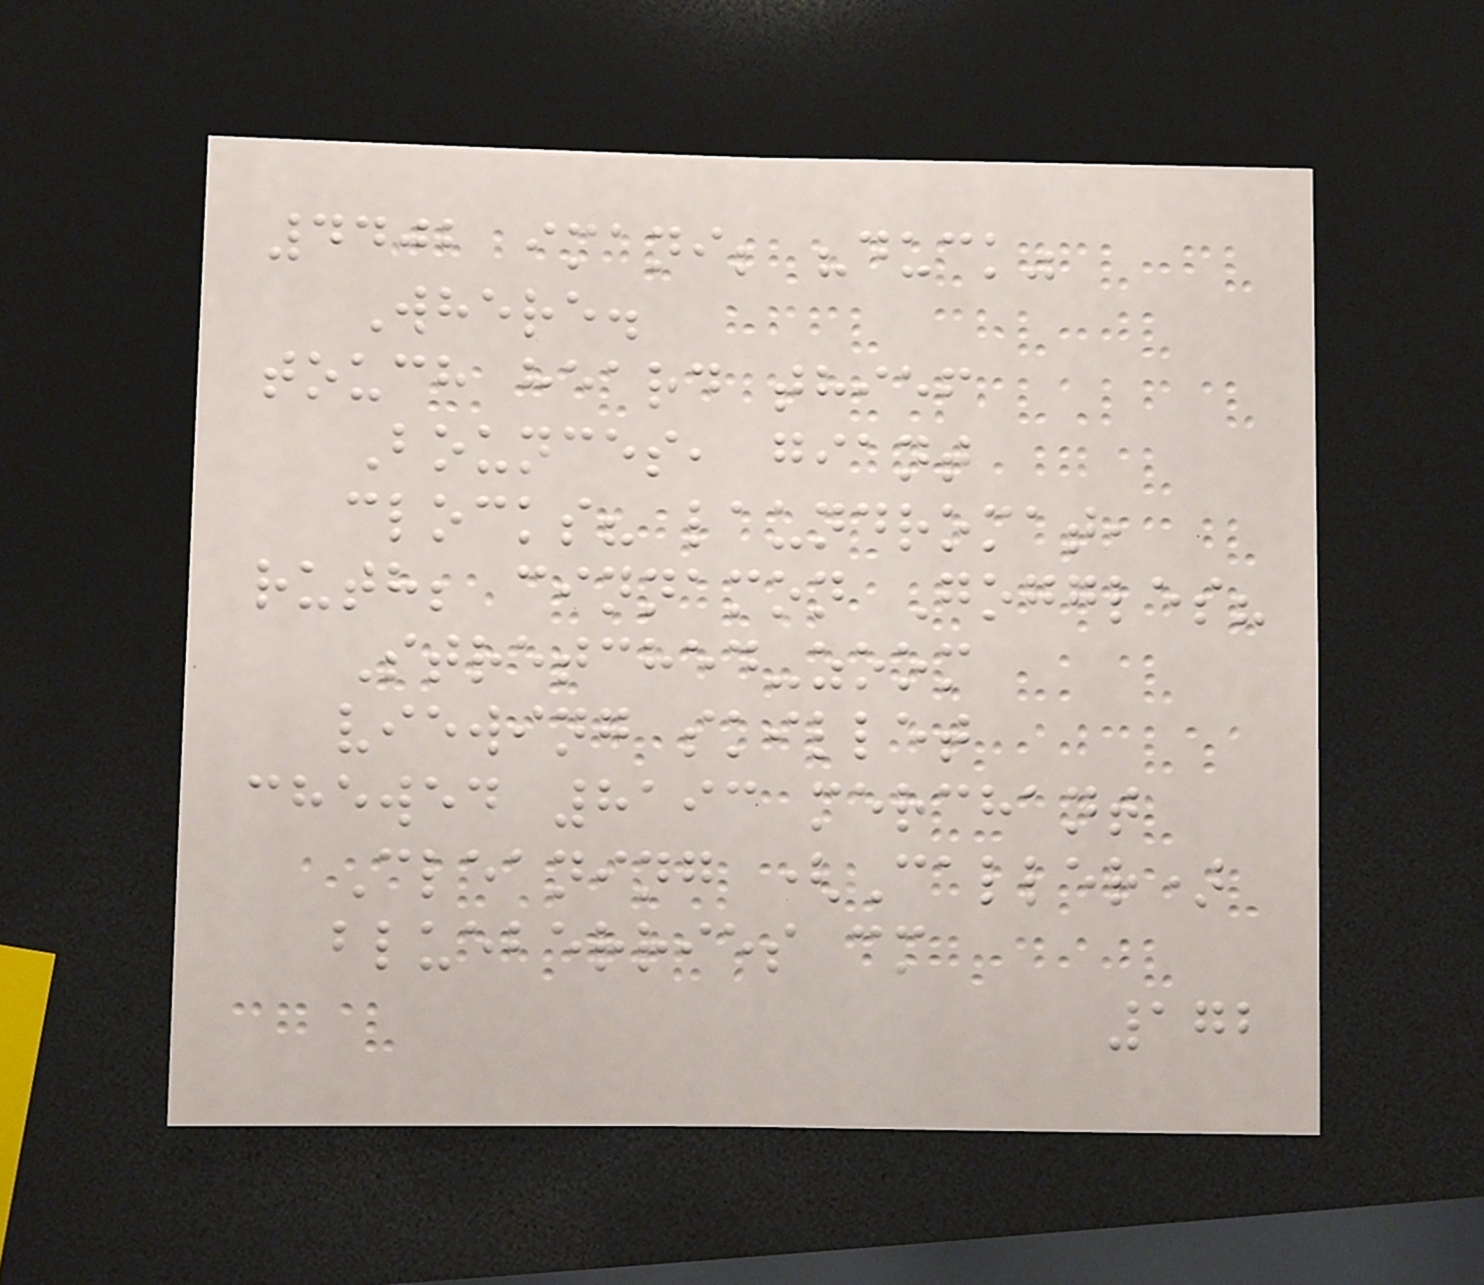4402 imani; "duck"
Where.
touch heard thief
Bounces, giant
clocks? laundromat,
ruth; cinnamon Goggles?
Stretched-zoom
viewing skillet
chewed 8193 merchant
Cleaning (Caller)
blueberries cm
172
